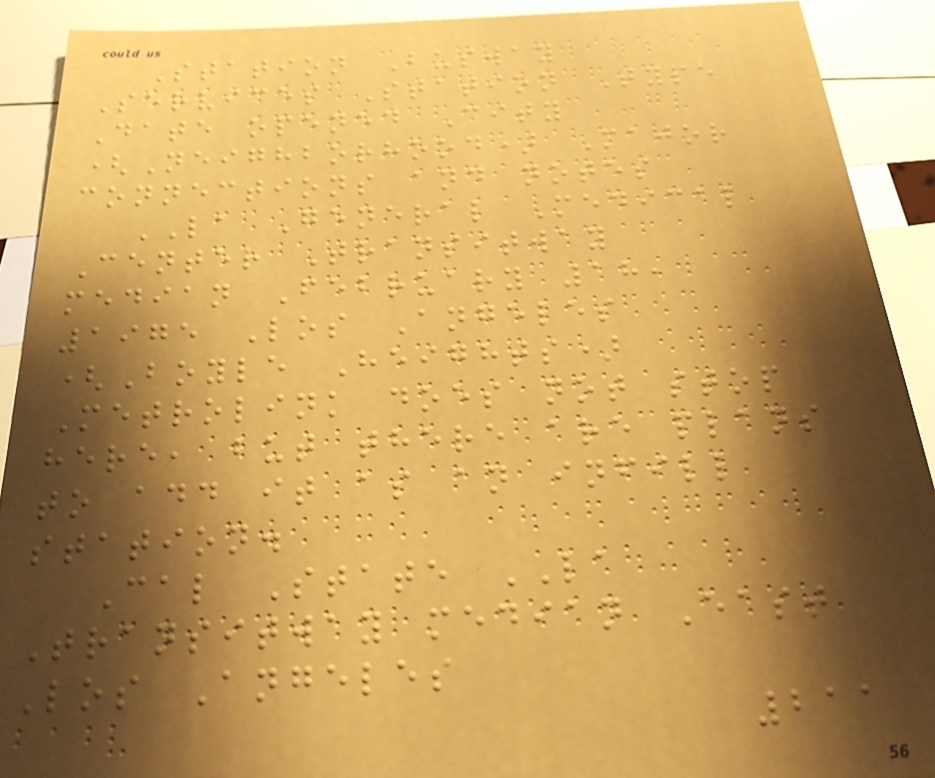Station Busway
Services Station Type
Date opened City
(Neighborhood) Major
connections and notes
LA General Medical
Center Transitway
median February 18,
1975 Los Angeles
(Boyle Heights)
Metrolink does not stop
here, but there are plans
to add it as an infill
station.
Cal State LA
Transitway median East
Los Angeles
211
